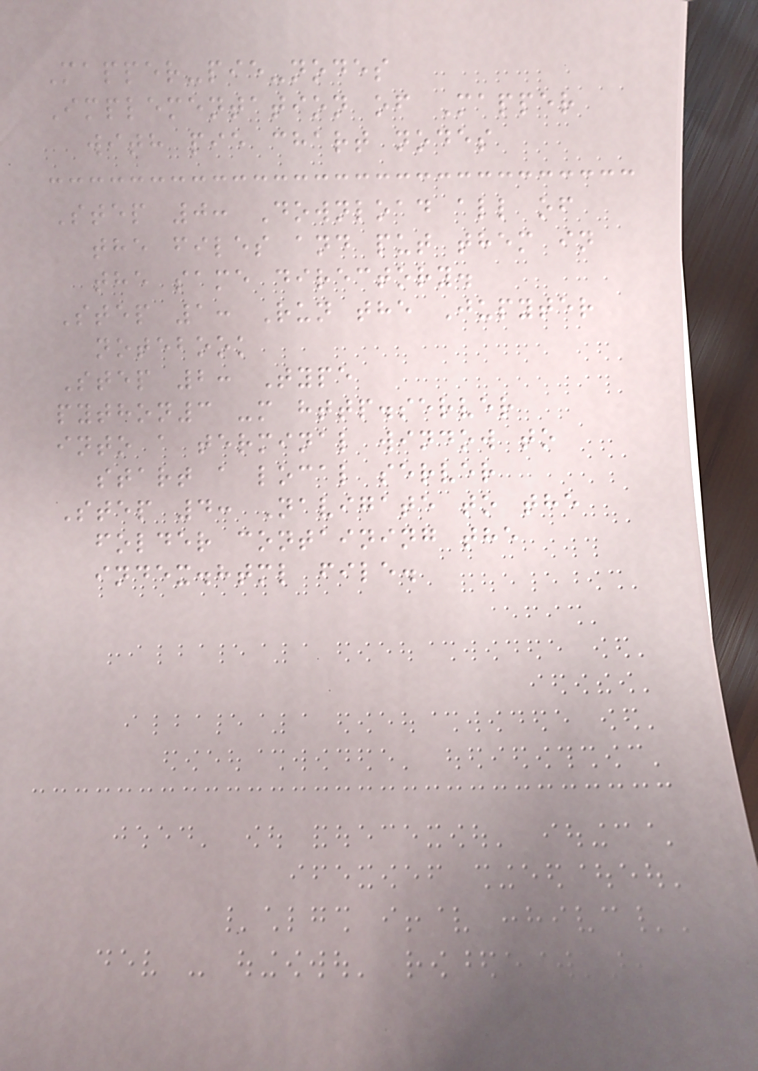Mapper-pie-nodes
Implementation of Mapper
with pie chart nodes
Step 0: Download all of
the files and put them in
the same directory.
Step 1: Run the Jupyter
notebook
Step 2: Type
python3 -m http.server
into a terminal window to
start a local server
Step 4: Navigate to the
folder containing the
index.html file.
